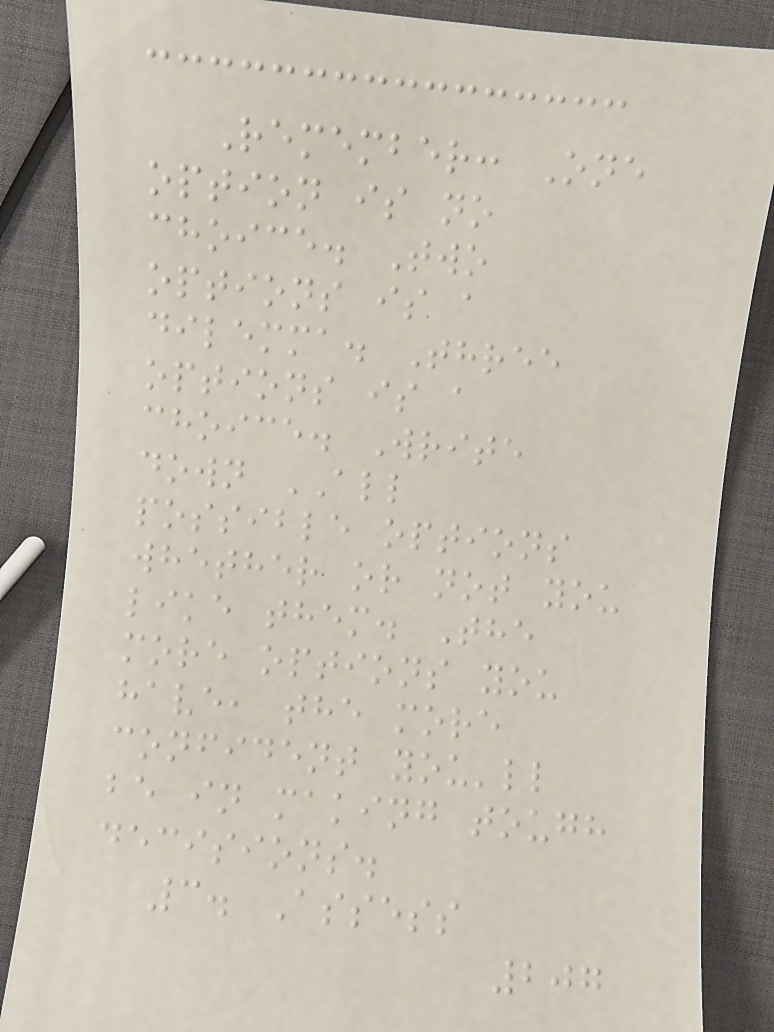Remember: One
option is no
choice. Two
options is a
dilemma. Three
options is a
choice. Write
down ALL
possible options
whether or not you
like them. The
more options you
have, the more
confident you'll
be in making tough
decisions.
3. Assess
207
